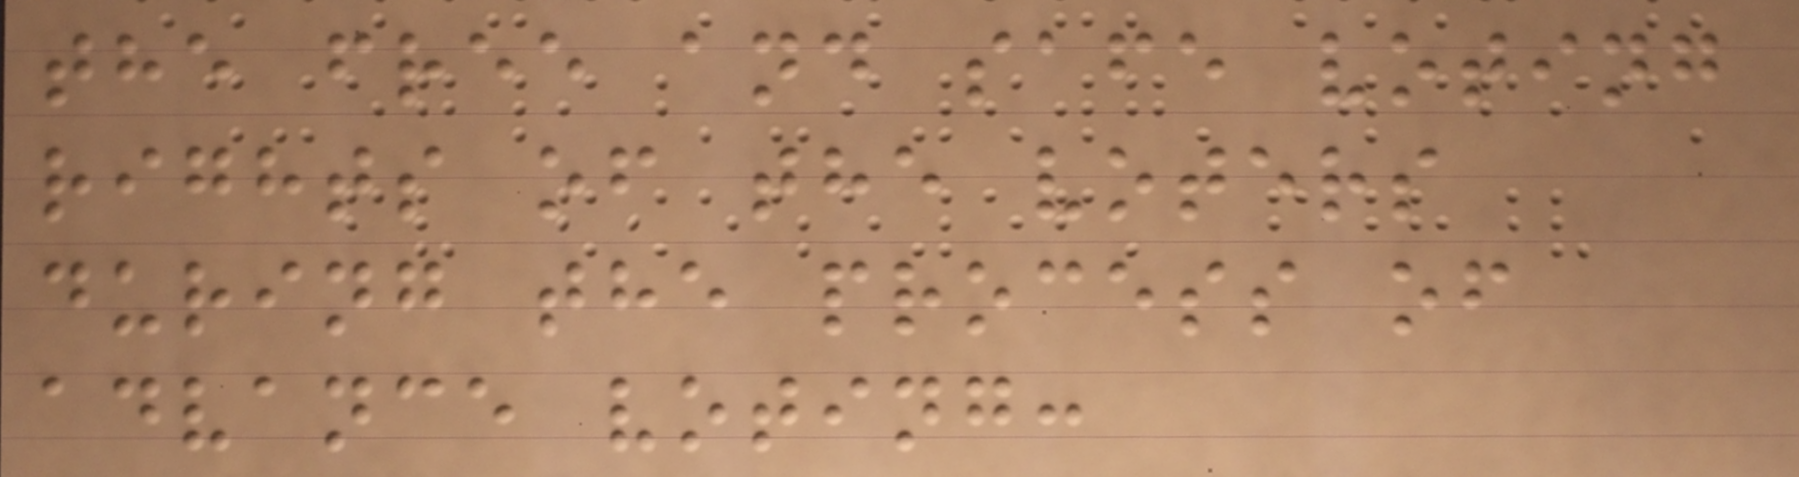the free and safe voting
rights of the voters
during the process of
advance voting:
